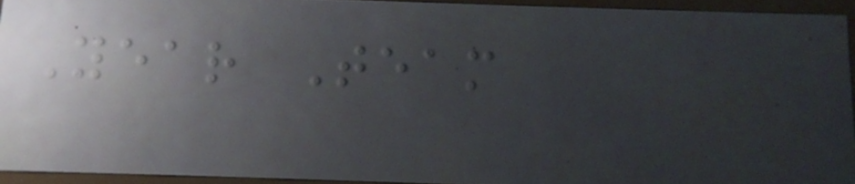Year Team
